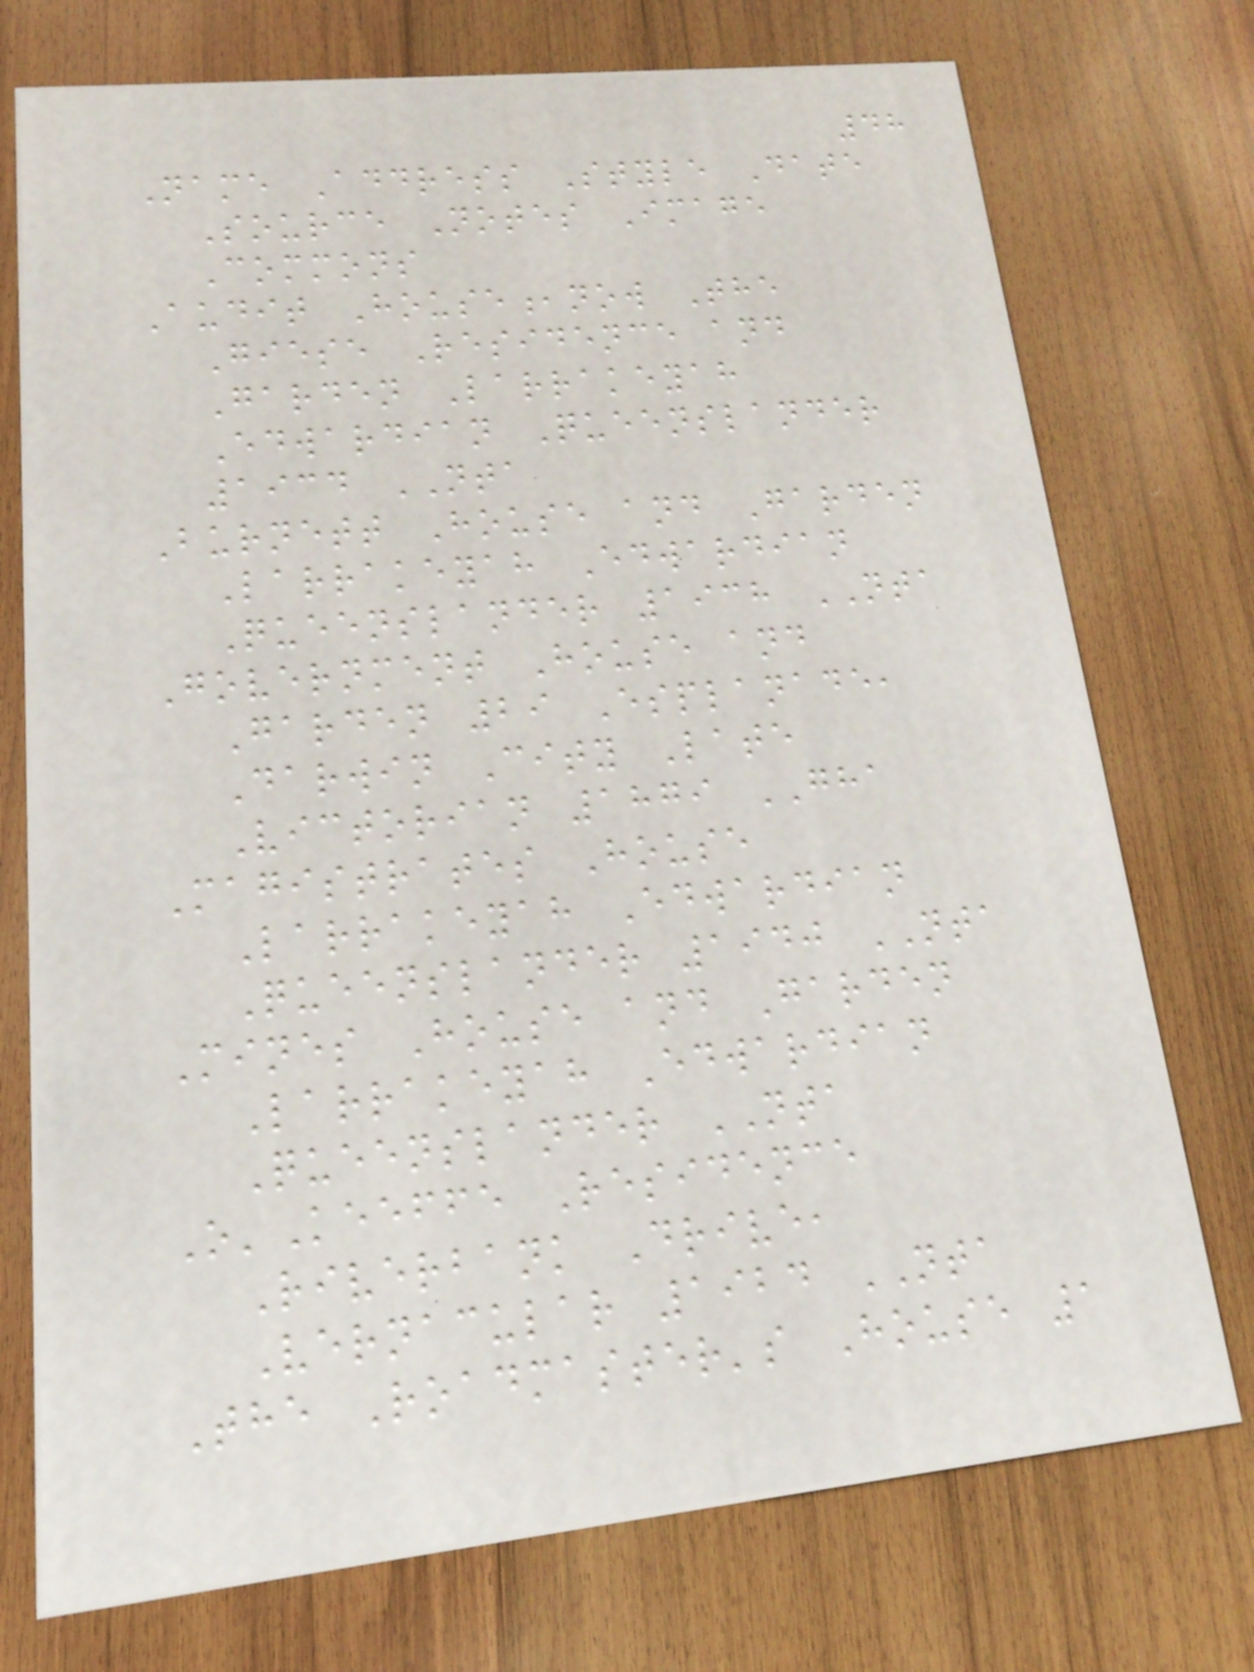48
Name Address Style Date
Source Notes Image
Commons
Audit House,now The
Giese Residence and
Garden Larrakeyah
Edwardian Queenslander
1934 NTA
Burnett House and Garden
Larrakeyah Edwardian
Queenslander 1938 NTA
Government House and
Garden 29 Esplanade,
Darwin City Late
Victorian 1879 GHA
Magistrates House
Larrakeyah Edwardian
Queenslander 1940 NTA
Mines House and Garden
Larrakeyah Edwardian
Queenslander NTA
O'Keeffe Residence
Riverbank Drive,
Vernacular 1924 NTA
The Roadmaster's House 1
